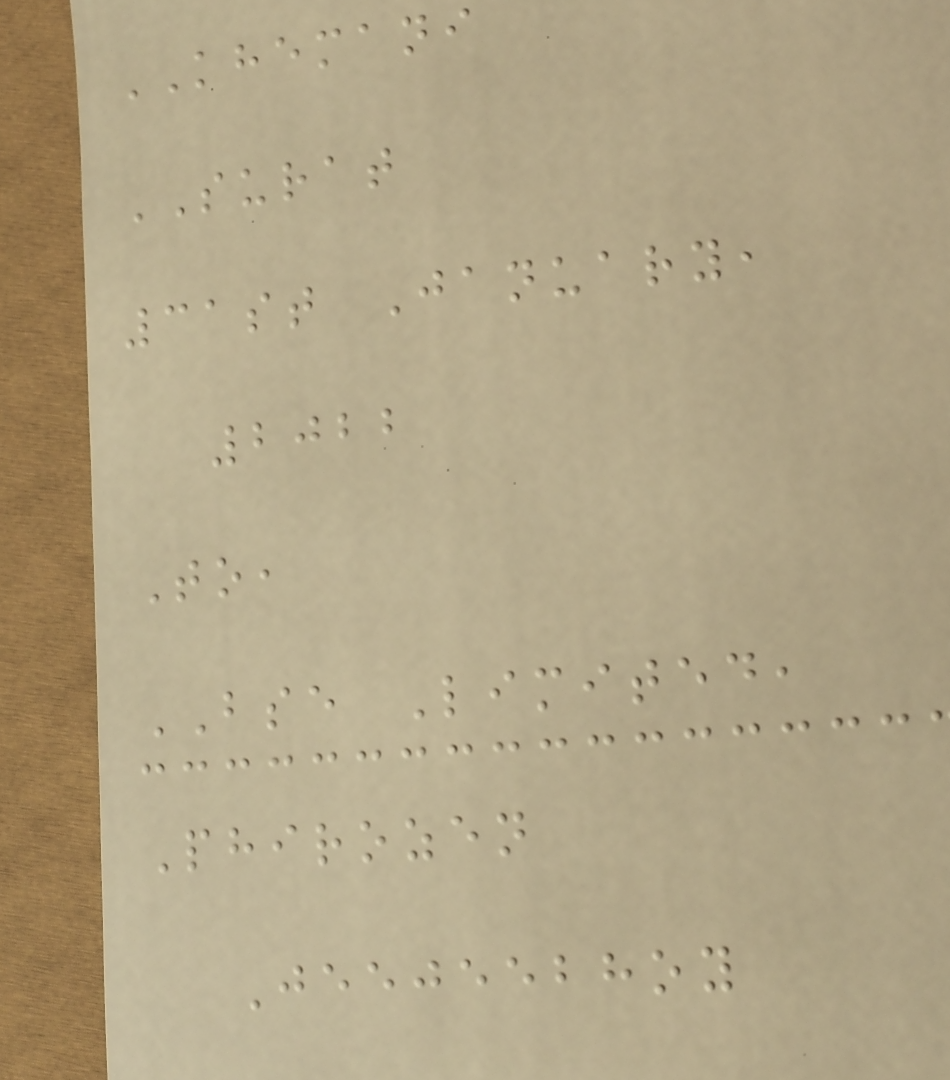KHEMANI
SURAT
31st January,
2022
To,
BSE Limited,
Phirozen
Jeejeebhoy
